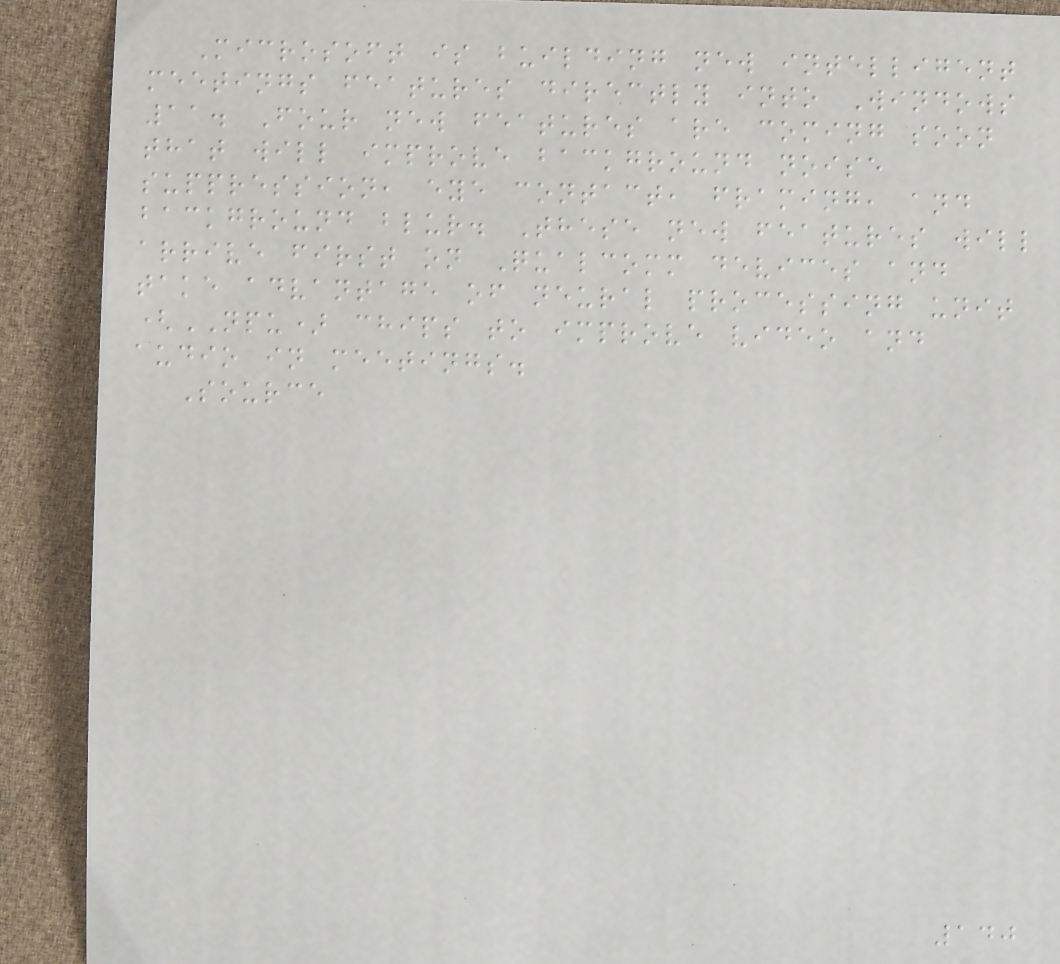Microsoft is building new intelligent
meetings features directly into Windows
11. Four new features are coming soon
that will improve background noise
suppression, eye contact, framing, and
background blur. These new features will
arrive first on Qualcomm devices and
take advantage of neural processing unit
(NPU) chips to improve video and
audio in meetings.
Source
140
